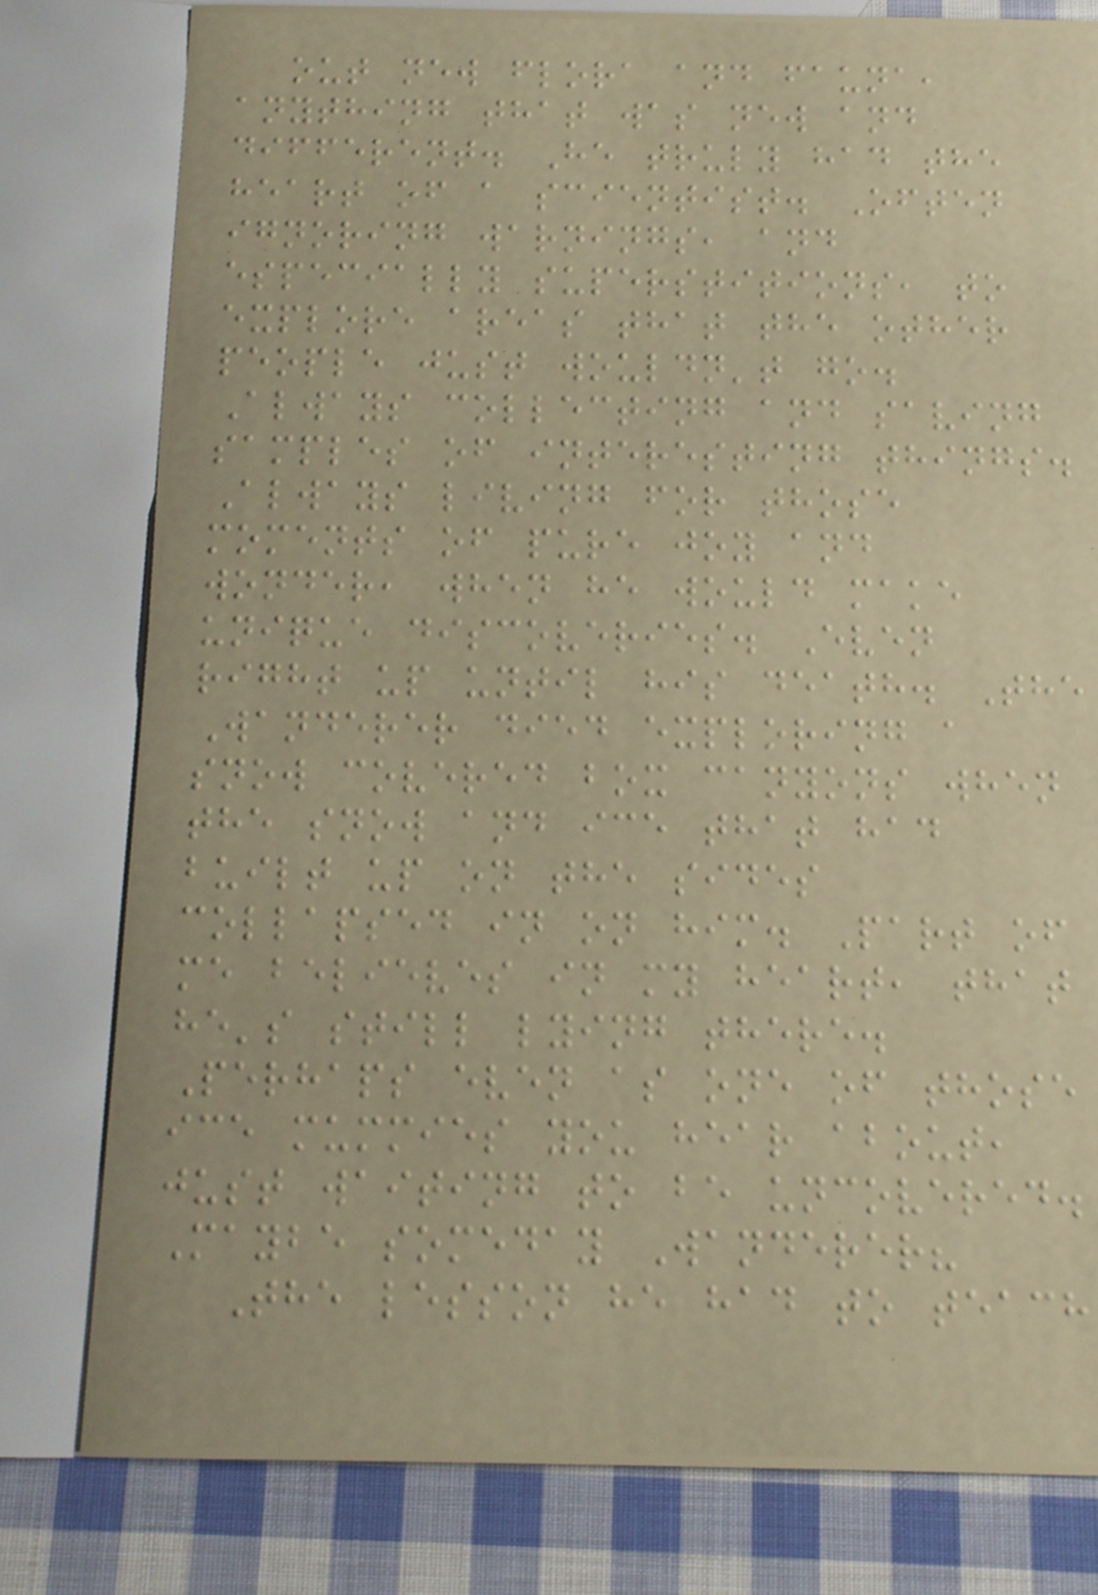out new flora and fauna,
anything that was new and
different. He truly had the
heart of a scientist. Often
ignoring warnings, and
especially superstitions, to
explore areas that the other
people just wouldn't go.
Always collecting and saving
samples of interesting things.
Always living for those
moments of pure joy and
wonder, when he would make
unique discoveries. Even
right up until his death. The
Wanderer died exploring a
snow covered box canyons when
the snow and ice that had
built up on the sides
collapsed in on him. Part of
me believes in my heart, that
he's still lying there.
Perhaps even as one of those
ice mummies you hear about,
just waiting to be uncovered.
Maybe someday Wanderer?
The lesson he had to teach
